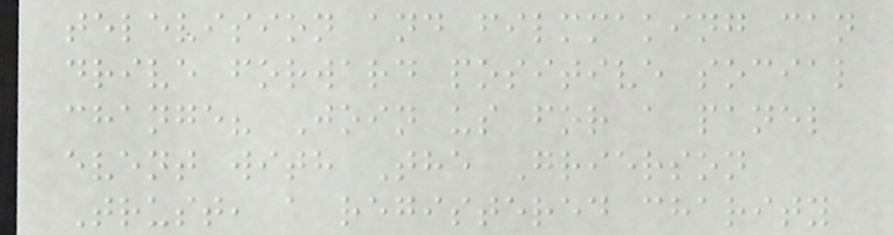television and filmmaking can
drive forward positive social
change? Join us for a panel
event with The Grierson
Trust, a registered charity
